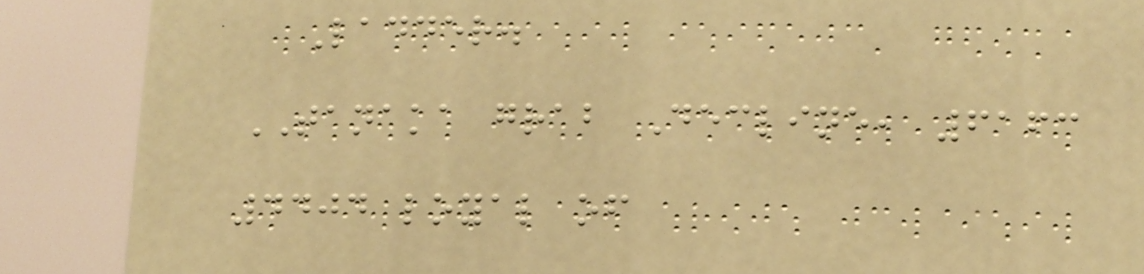Ladder.
TANAKA grab Decline, 6163
4404 loyal of
